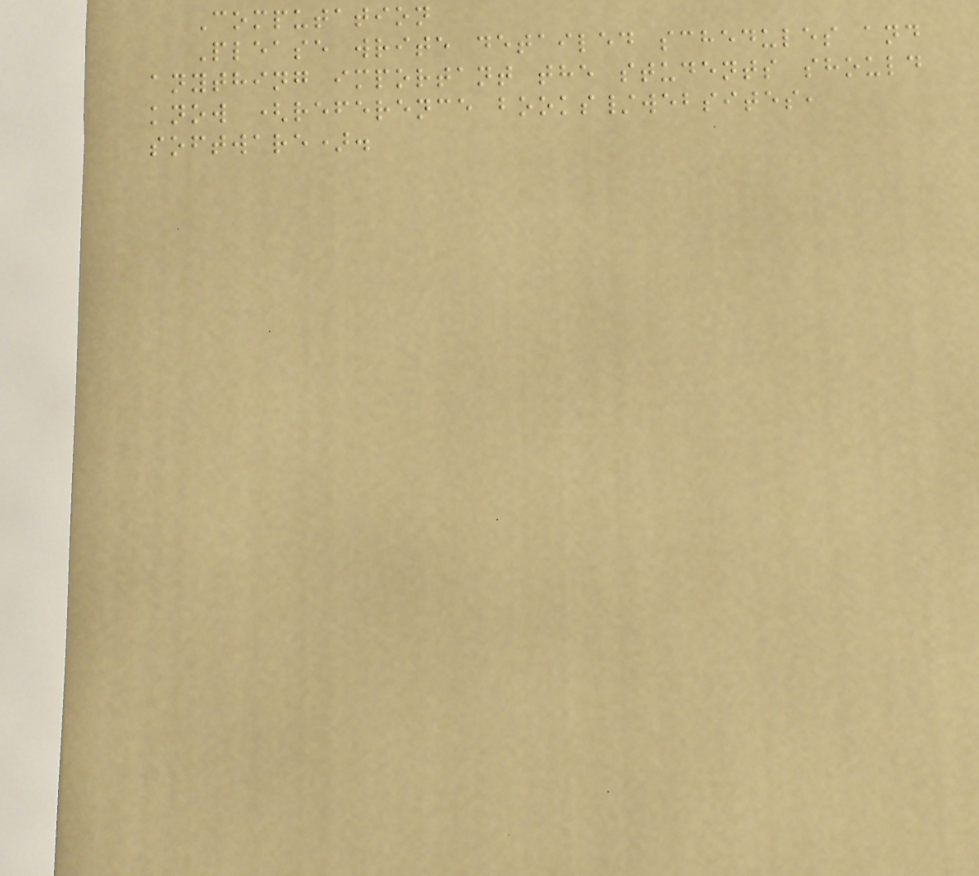Computation
Please write detailed schedules and
anything important the students should
know (reference books/websites,
software).
